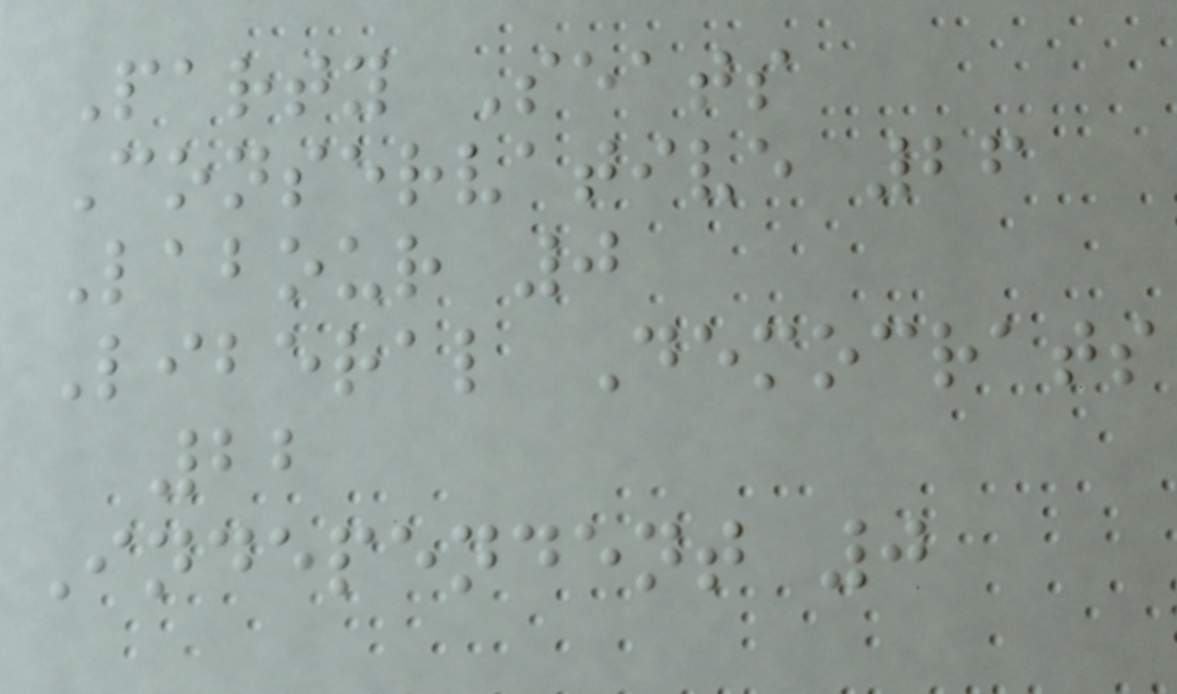Party Seats
Conservative 26
Labour 0
Liberal Democrats
22
Independent 0
